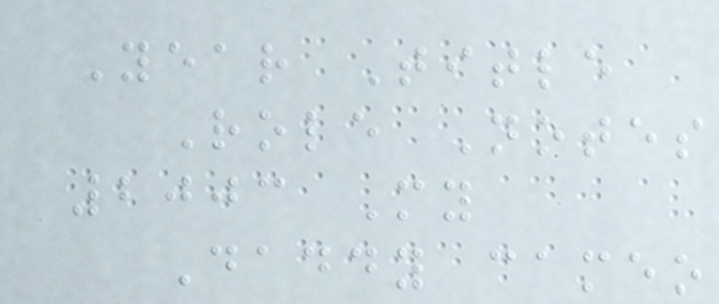Year Title
Role Notes
2003 My
Daddy cameo
